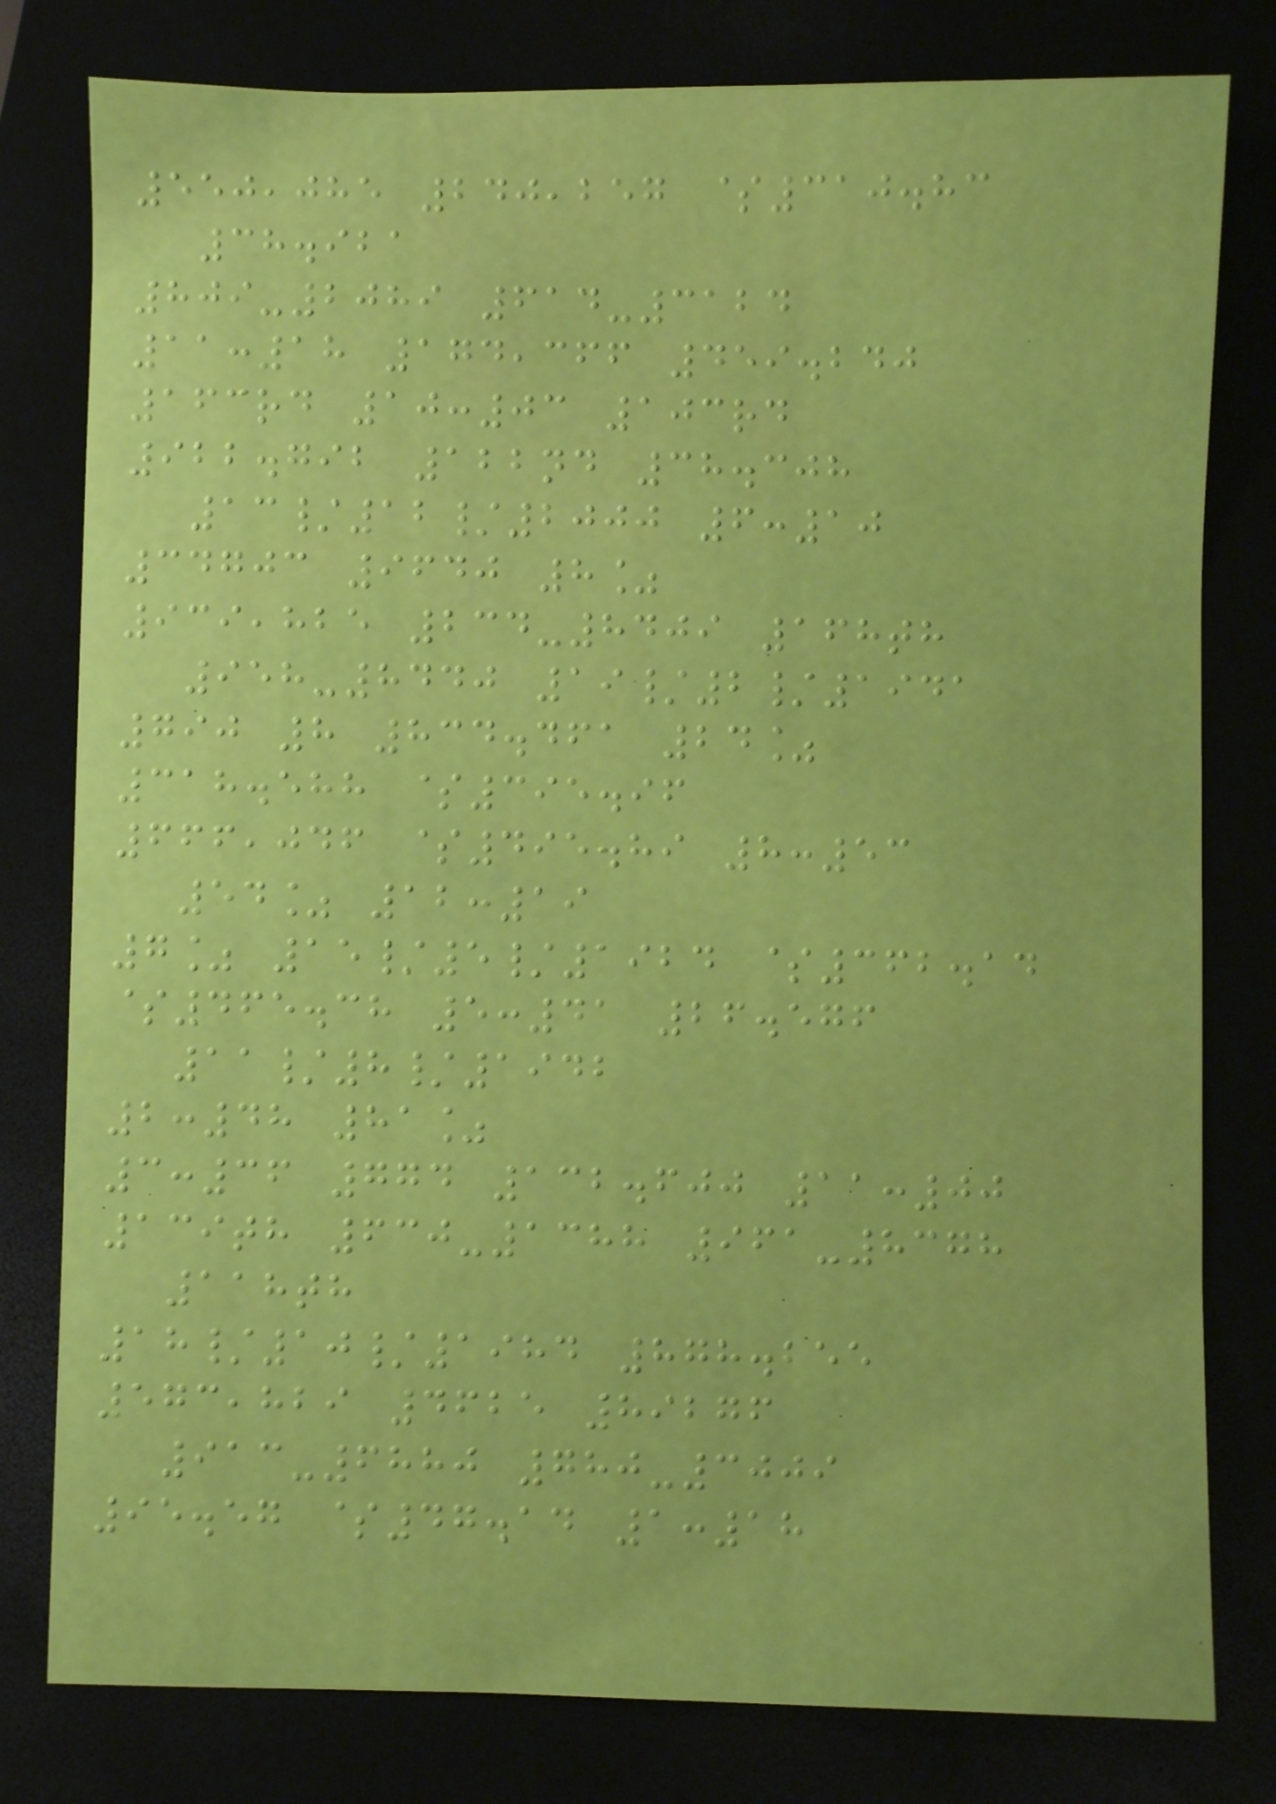550,085 240,257 $310.83
38.921
809-2089 614-3124
11:18 174,366 459.240
163rd 10:03 103rd
922.792 122nd 38.308
13/12/2000 6:10
34703 9640 8%
939,825 234-8409 168th
958-8440 19/2/1941
790 8 834.461 24%
318.588 $395.96
666,046 $495.89 8:53
54% 12:19
7% 15/5/1924 $362.14
$465.38 5:41 26.576
11/8/1942
2:48 81%
3:36 774 132.600 11:00
139th 630-1388 961-8378
118th
18/10/1984 878.255
573,829 4625 89276
913-6880 780-3009
95.57 $47.14 1:18
